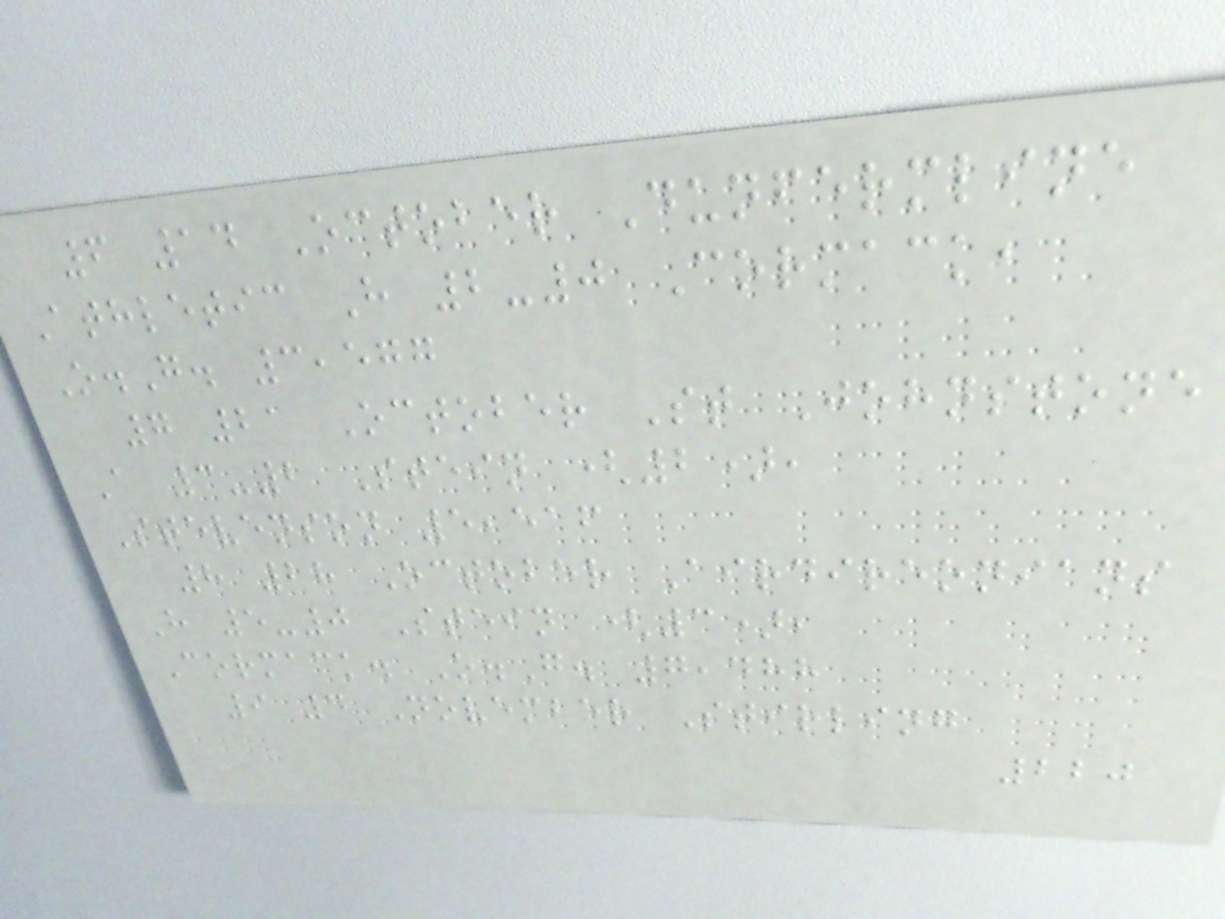6 14 October Dunfermline
Athletic H 2-0 Cormack,
O.G. 3,577
7 21 October St Johnstone
A 3-2 Stein (2),
Stevenson 5,516
8 28 October Airdireonians
H 5-0 Stein (3),
Cormack. O.G. 7,488
9 4 November Stirling
220
